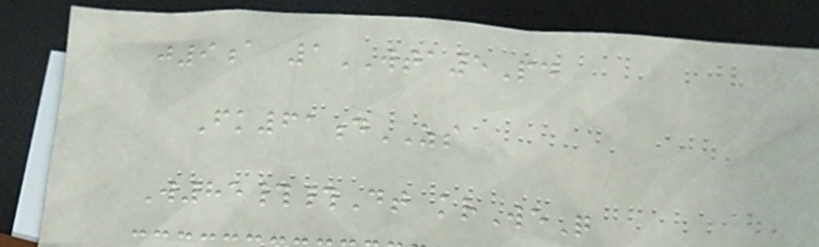j9a 1WTA5Pd
Fk61dZS
W85##Dt krWeQ
